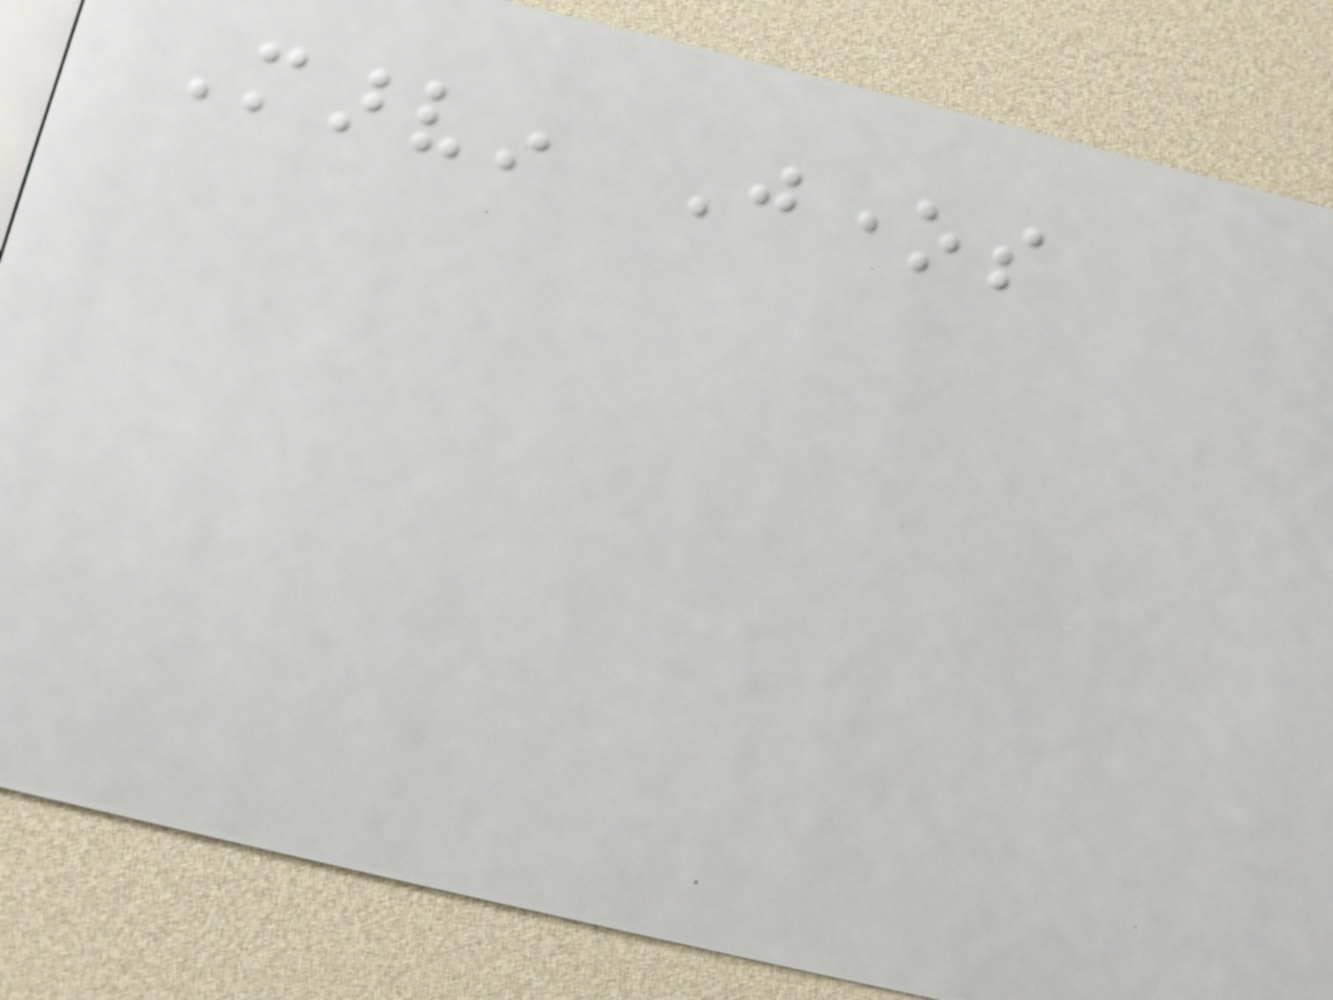Marvin Jones
